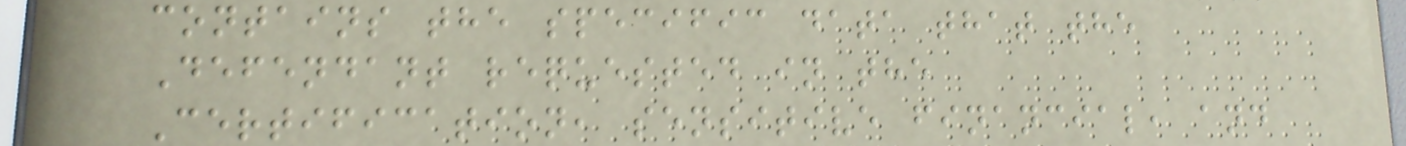contains the specific data that the
Defendant requested in the
Certification, sensitive financial, and
